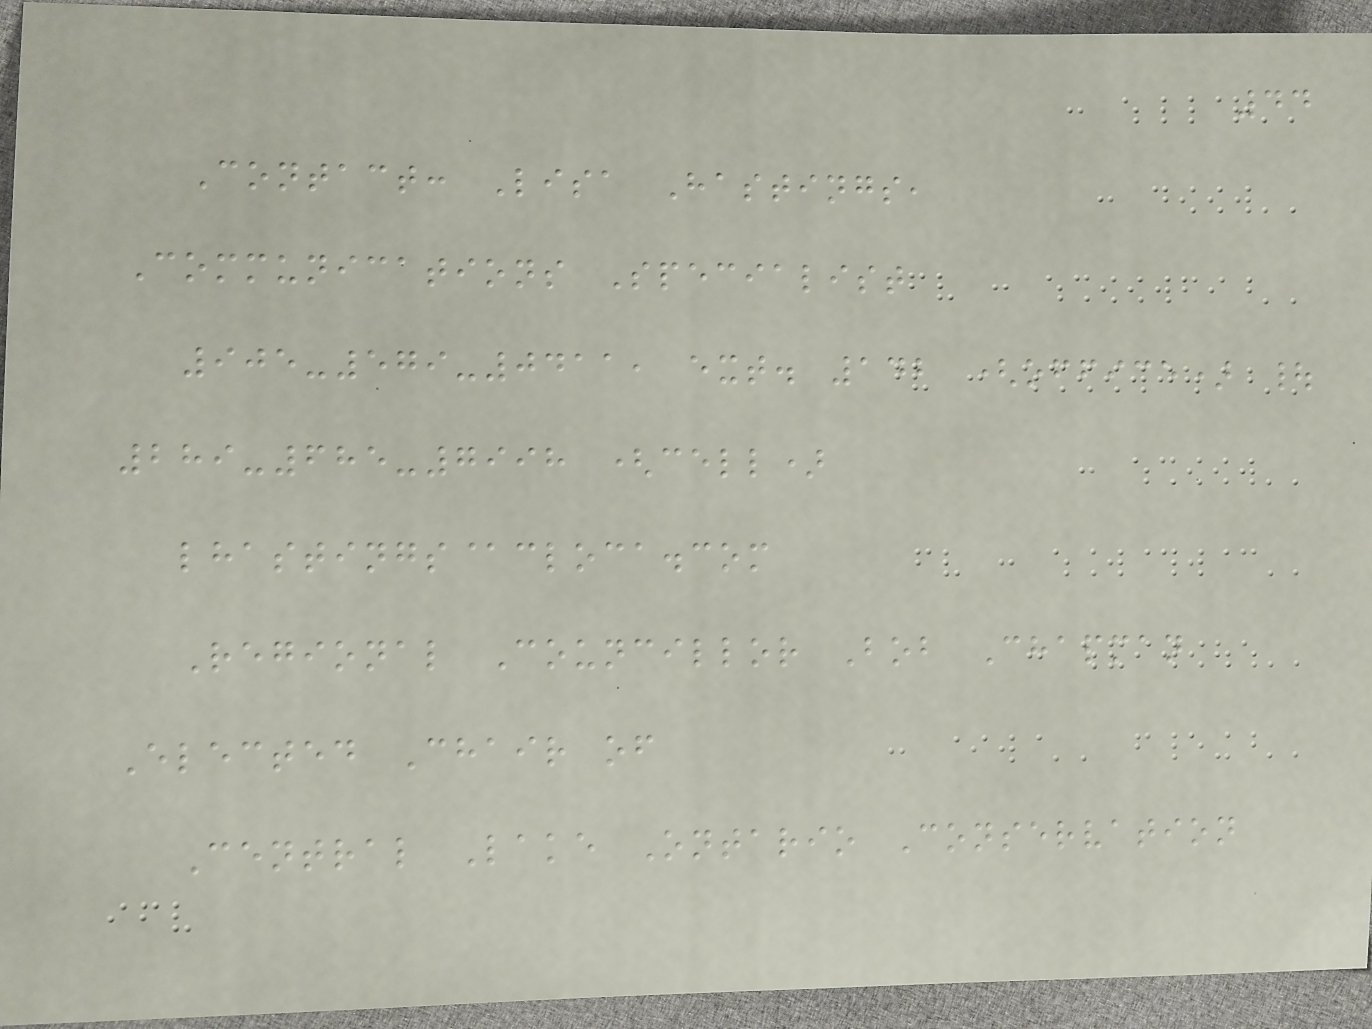44
Contact: Lisa Hastings,
Communications Specialist
905-579-0411, ext. 142 (office) |
289-685-7998 (cell)
lhastings@cloca.com
Regional Councillor Bob Chapman
Elected Chair of
Central Lake Ontario Conservation
